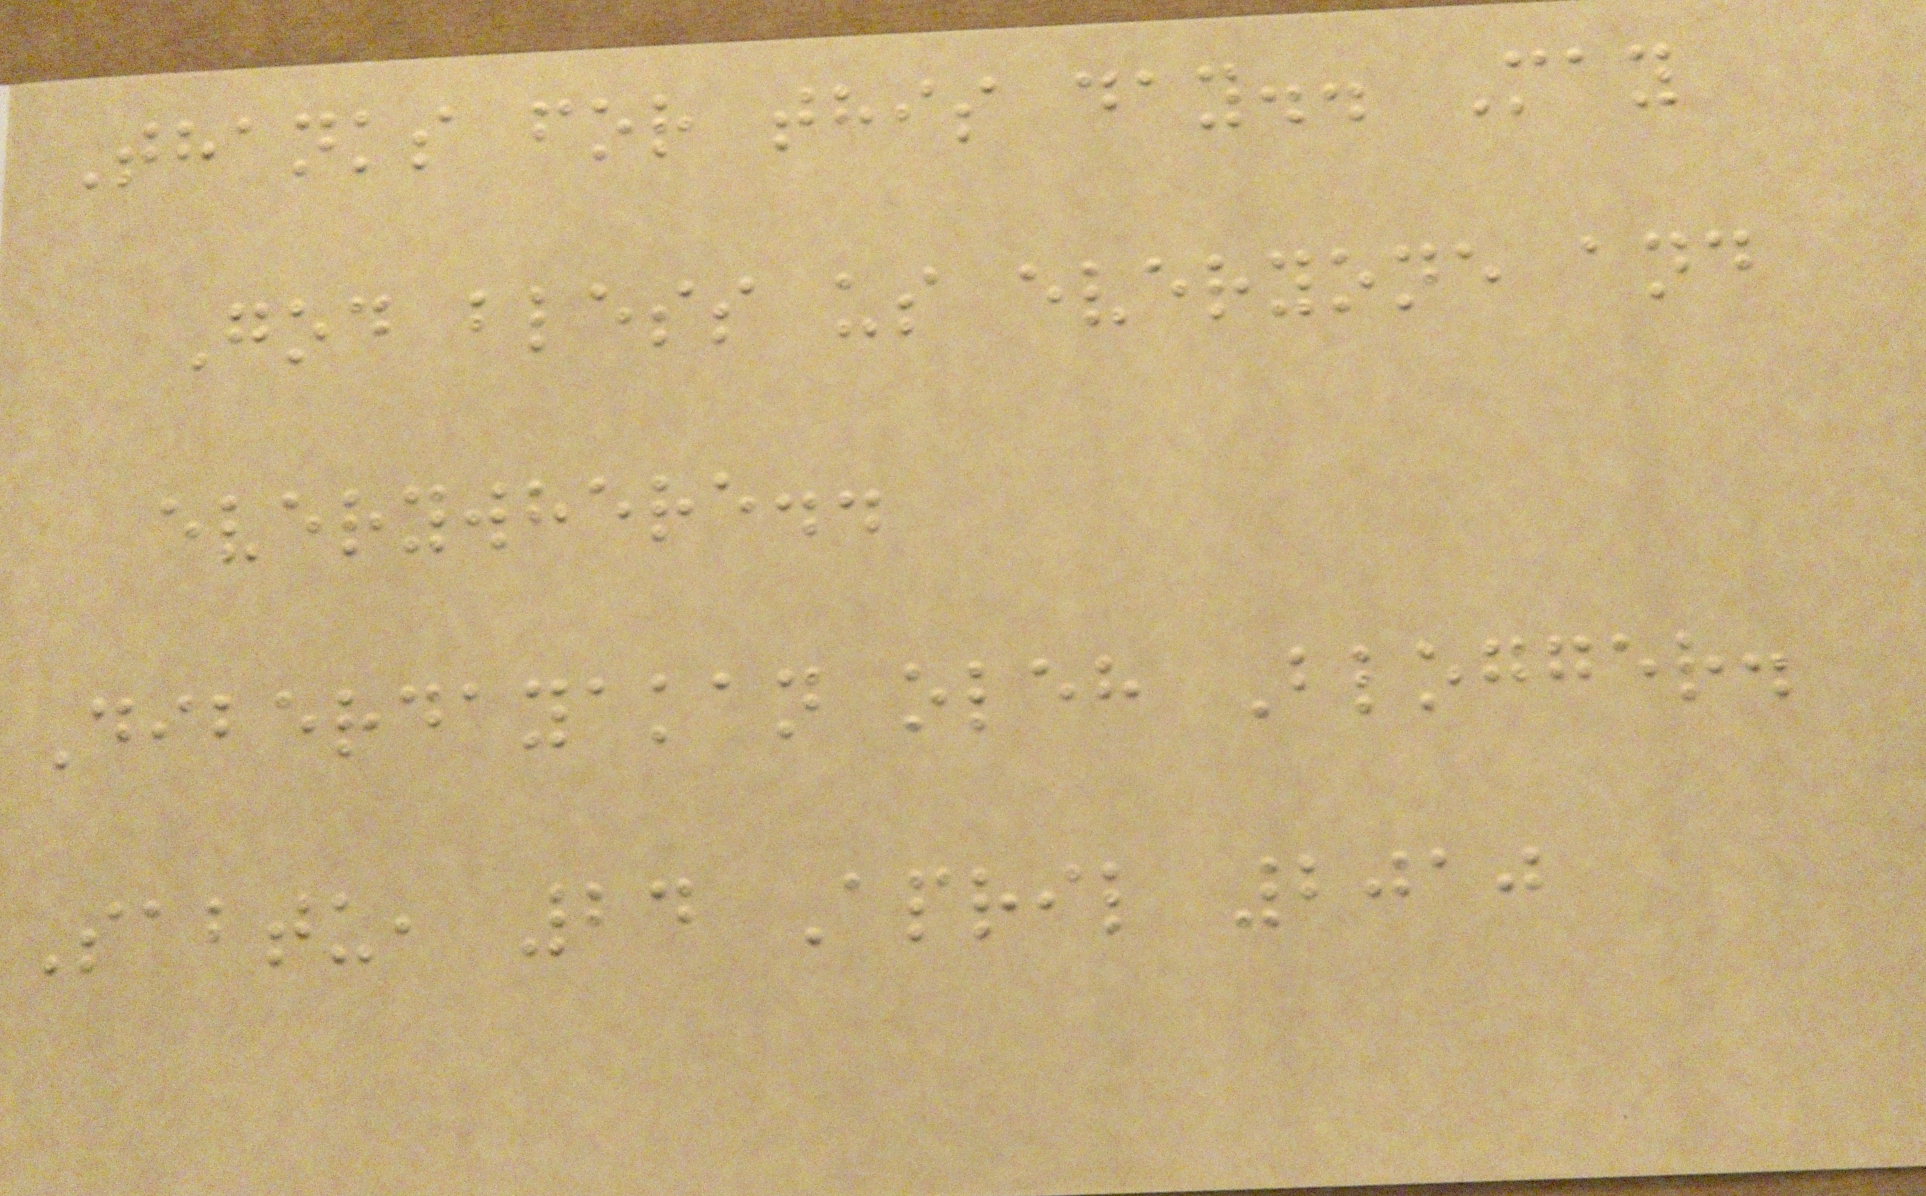Thanks for this day.. May
God bless us everyone and
everywhere..
Diberdayakan oleh Blogger.
Sabtu, 24 April 2010
